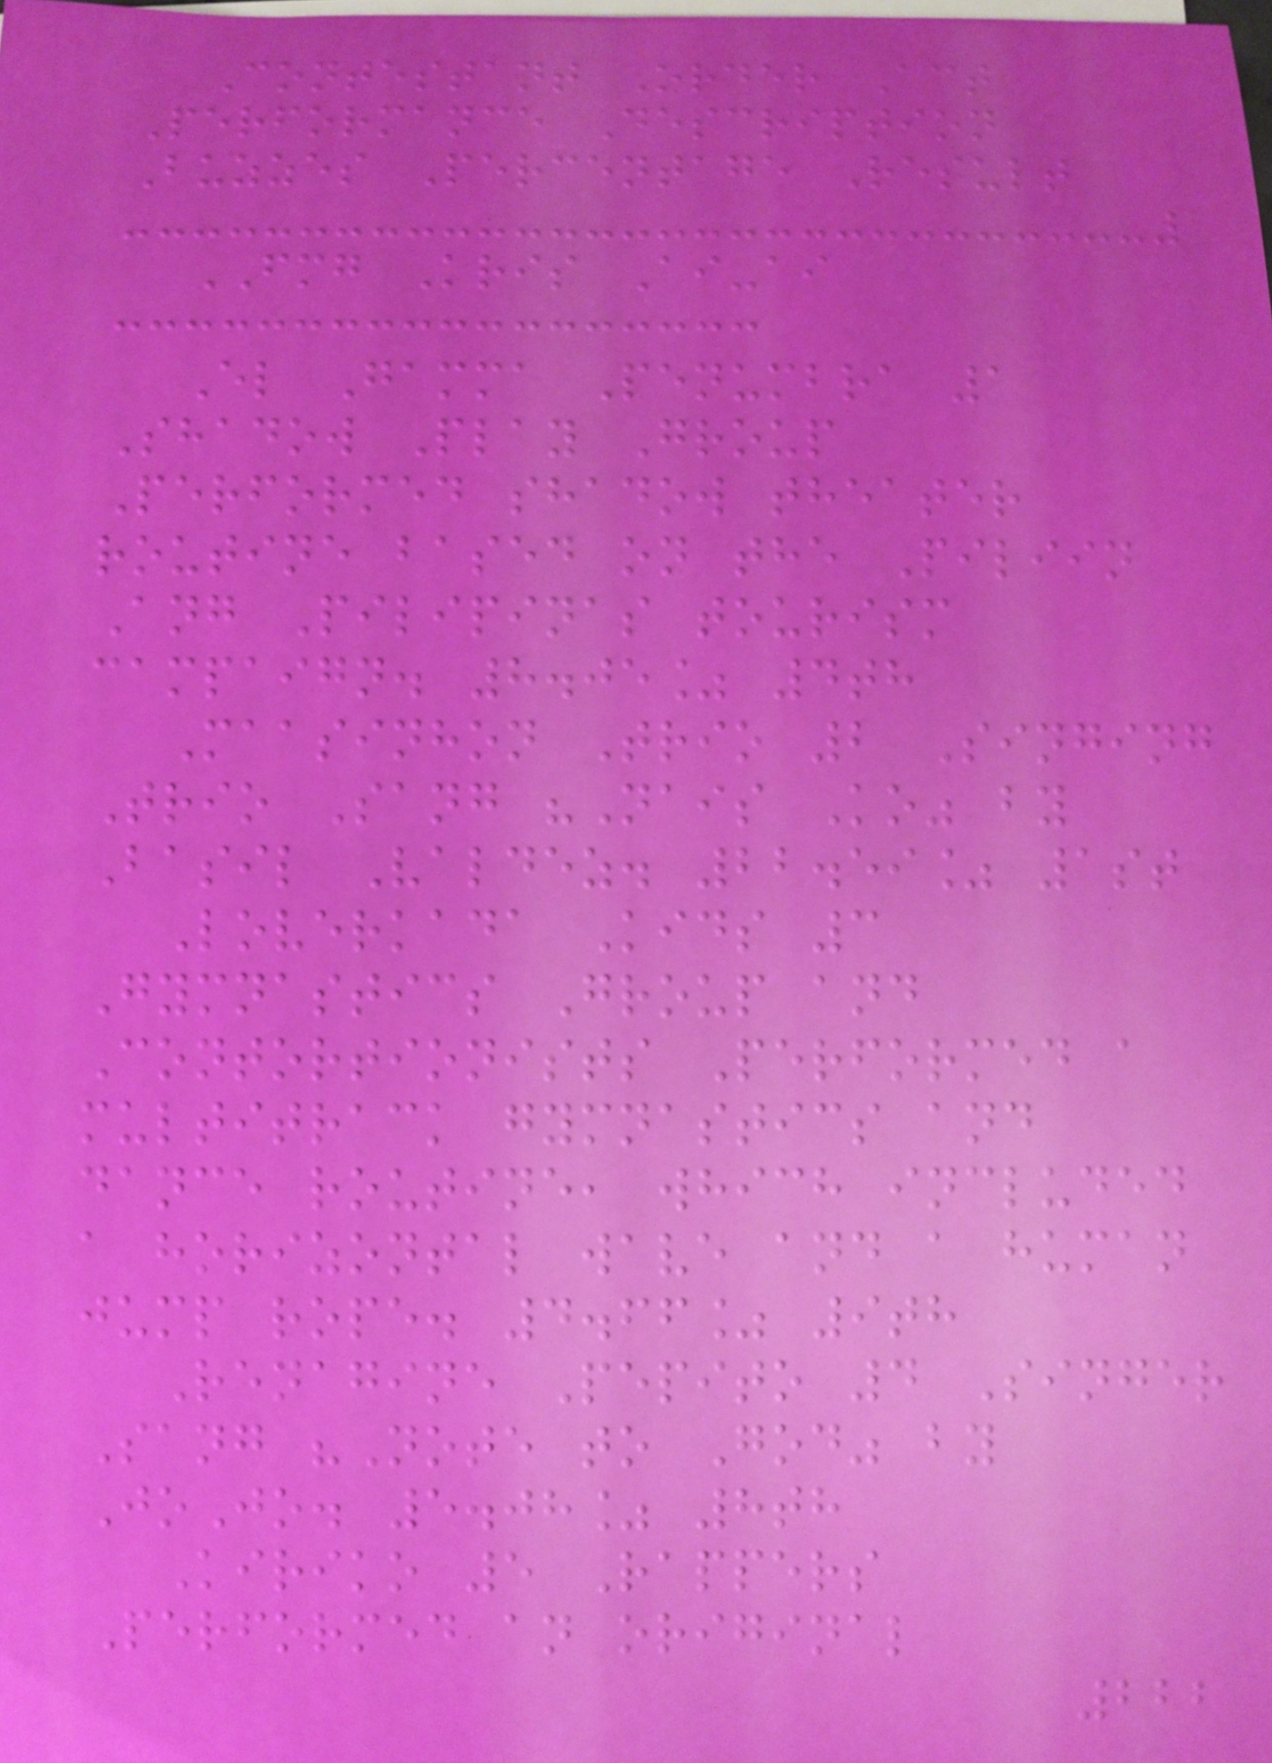Contestant Order Act
Performance Description
Buzzes Percentage Result
FMG Kris Ai-ai
El Gamma Penumbra 1
Shadow Play Group
Performed shadow theater
routine based on the Piliin
Ang Pilipinas tourism
campaign. 8.05% 4th
Maasinhon Trio 2 Singing
Trio Sang "Nais Ko" by
Basil Valdez. 22.59% 1st
Loverkada Kids 3
Gymnastics Group and
Contortionists Performed a
multitrack gymnastics and
dance routine, which included
a horizontal wave and a human
jump rope. 4.66% 9th
Renagine Pepito 4 Singer
Sang "Note to God" by
JoJo. 5.08% 8th
Kiriko 5 Rappers
Performed an original
222
